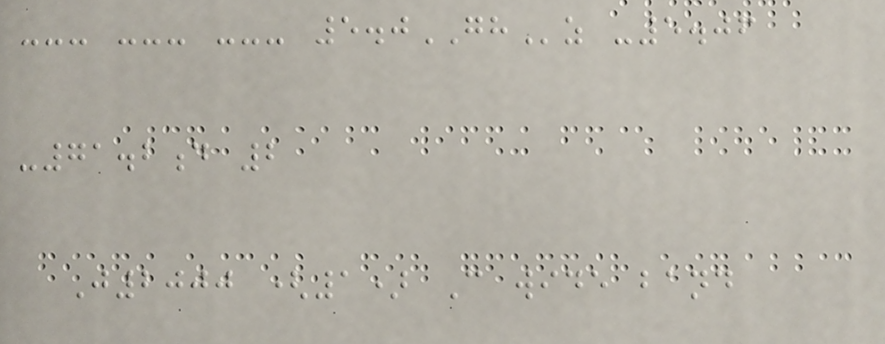--- --- --- 5.0GHz -5.06
-71.2d 2
J2000 (1) C wide band
